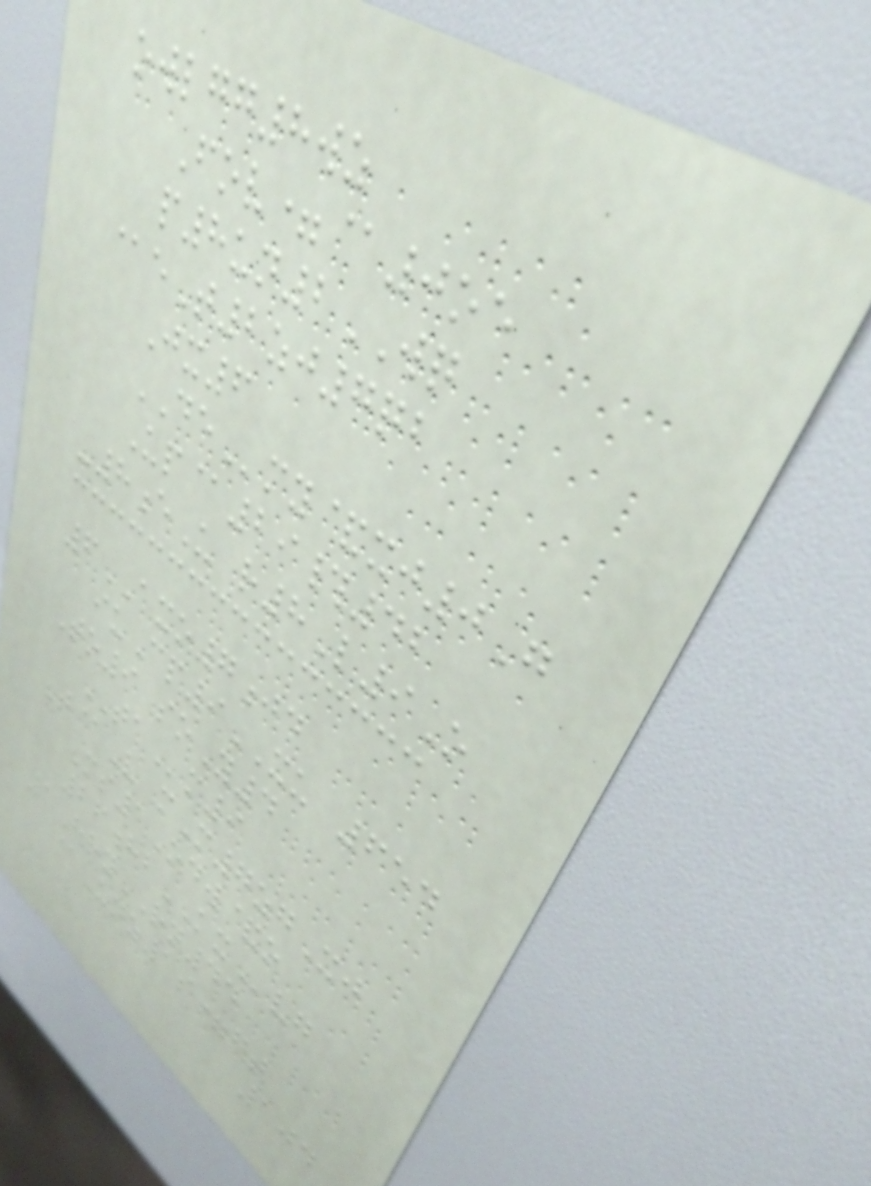owlgg8wz
Fov=@0oe
p8un2WQ
@eT2zj7qb
Jx6
DEmy&xj0G
Up@29#42
-8eU r8L9O
6AXO7jd
iuCp9XU 654
To9 soY4
TAm9
T@V mM7zgXj
Ms1Odw&o
26hbKXvg
1HryRN44
@Unz1s=gt
104
